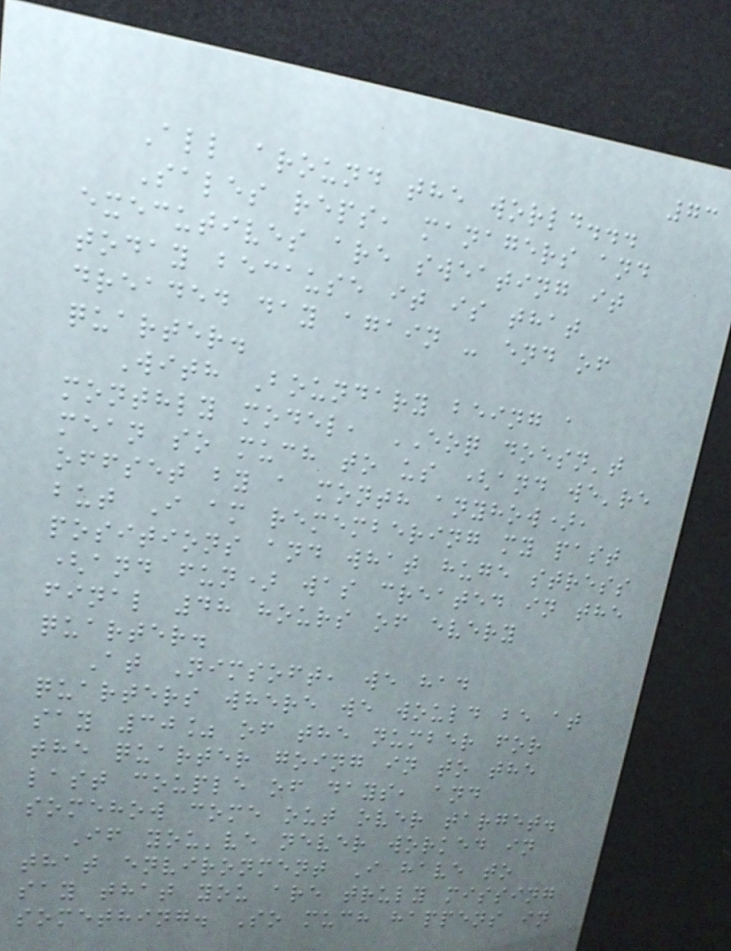73
All around the world...
Sales reps, managers and
executives are sweating it
today because it is that
dreaded day again - end of
quarter.
With Boundary being a
monthly model, EOQ doesn't
mean so much to us (and we're
offset by a month anyhow),
but I am remembering my past
positions and what huge stress
(and fun) was created in the
final 48 hours of every
quarter.
At Nimsoft, we had
quarters where we would be at
say 30% of the number for
the quarter going in to the
last couple of days, and
somehow come out over target.
If you've never worked in
that environment I have to
say that you are truly missing
something. So much happens in
